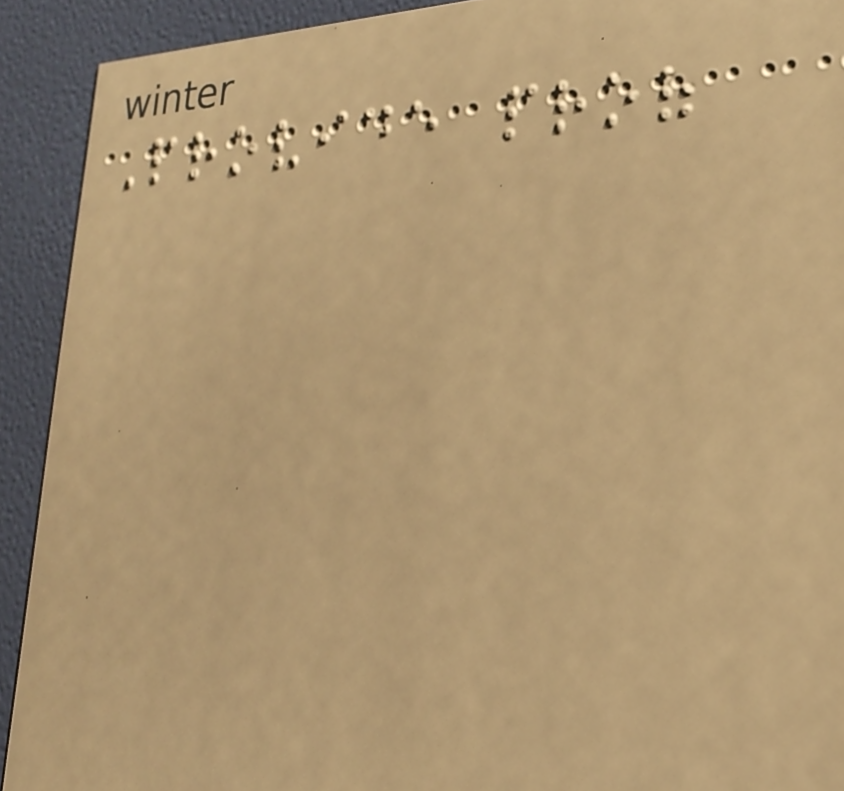Provide proof
